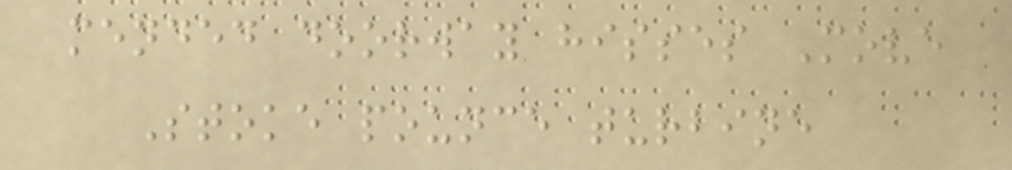mended doorway hisses Move
Stoke pounce turbine
